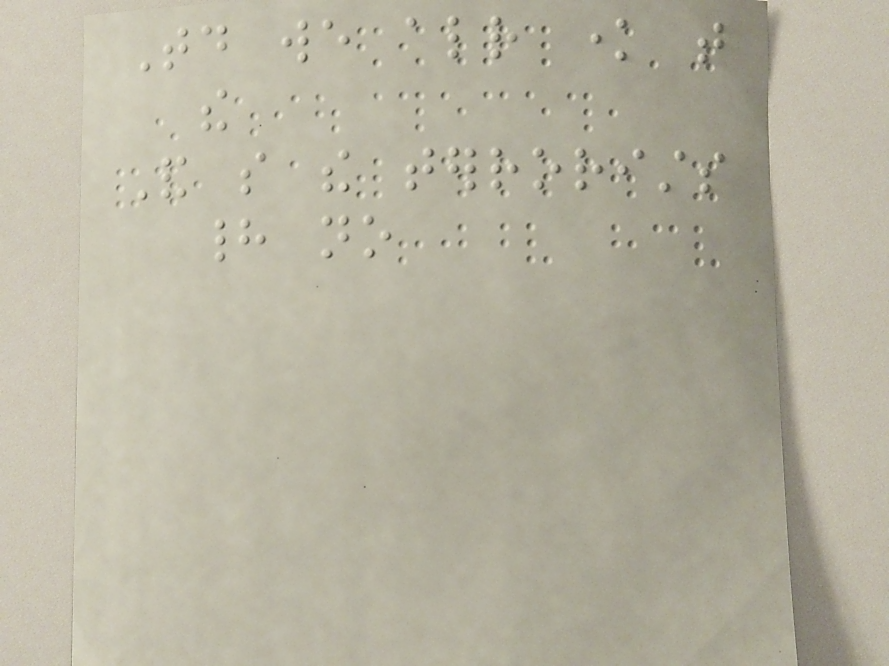Today we already know that
the
And so the terrorists
had no
